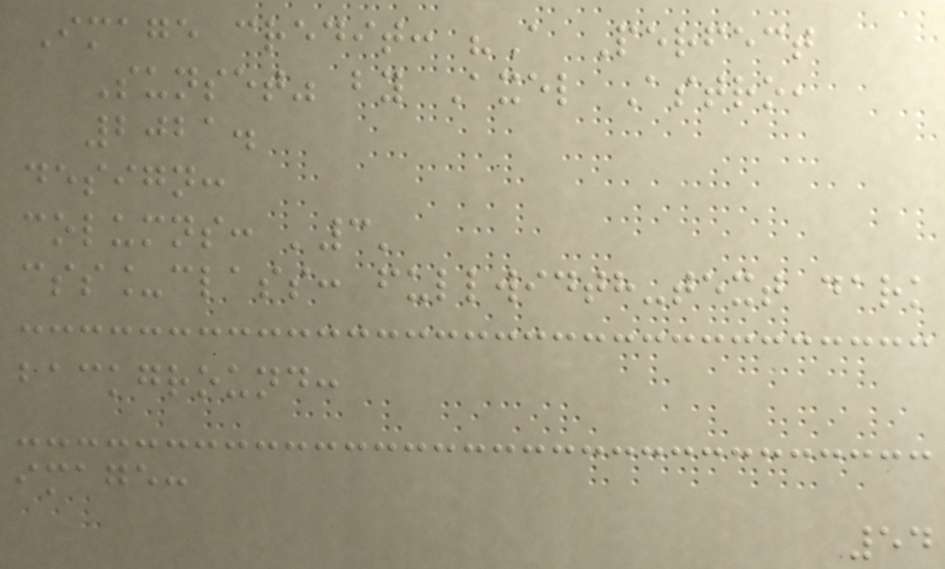Image credit: "A Perfect
Sunset" by Axel Astro,
2021.
design:
columns: '3'
css_class: fullwidth-text dark
background:
image:
54
